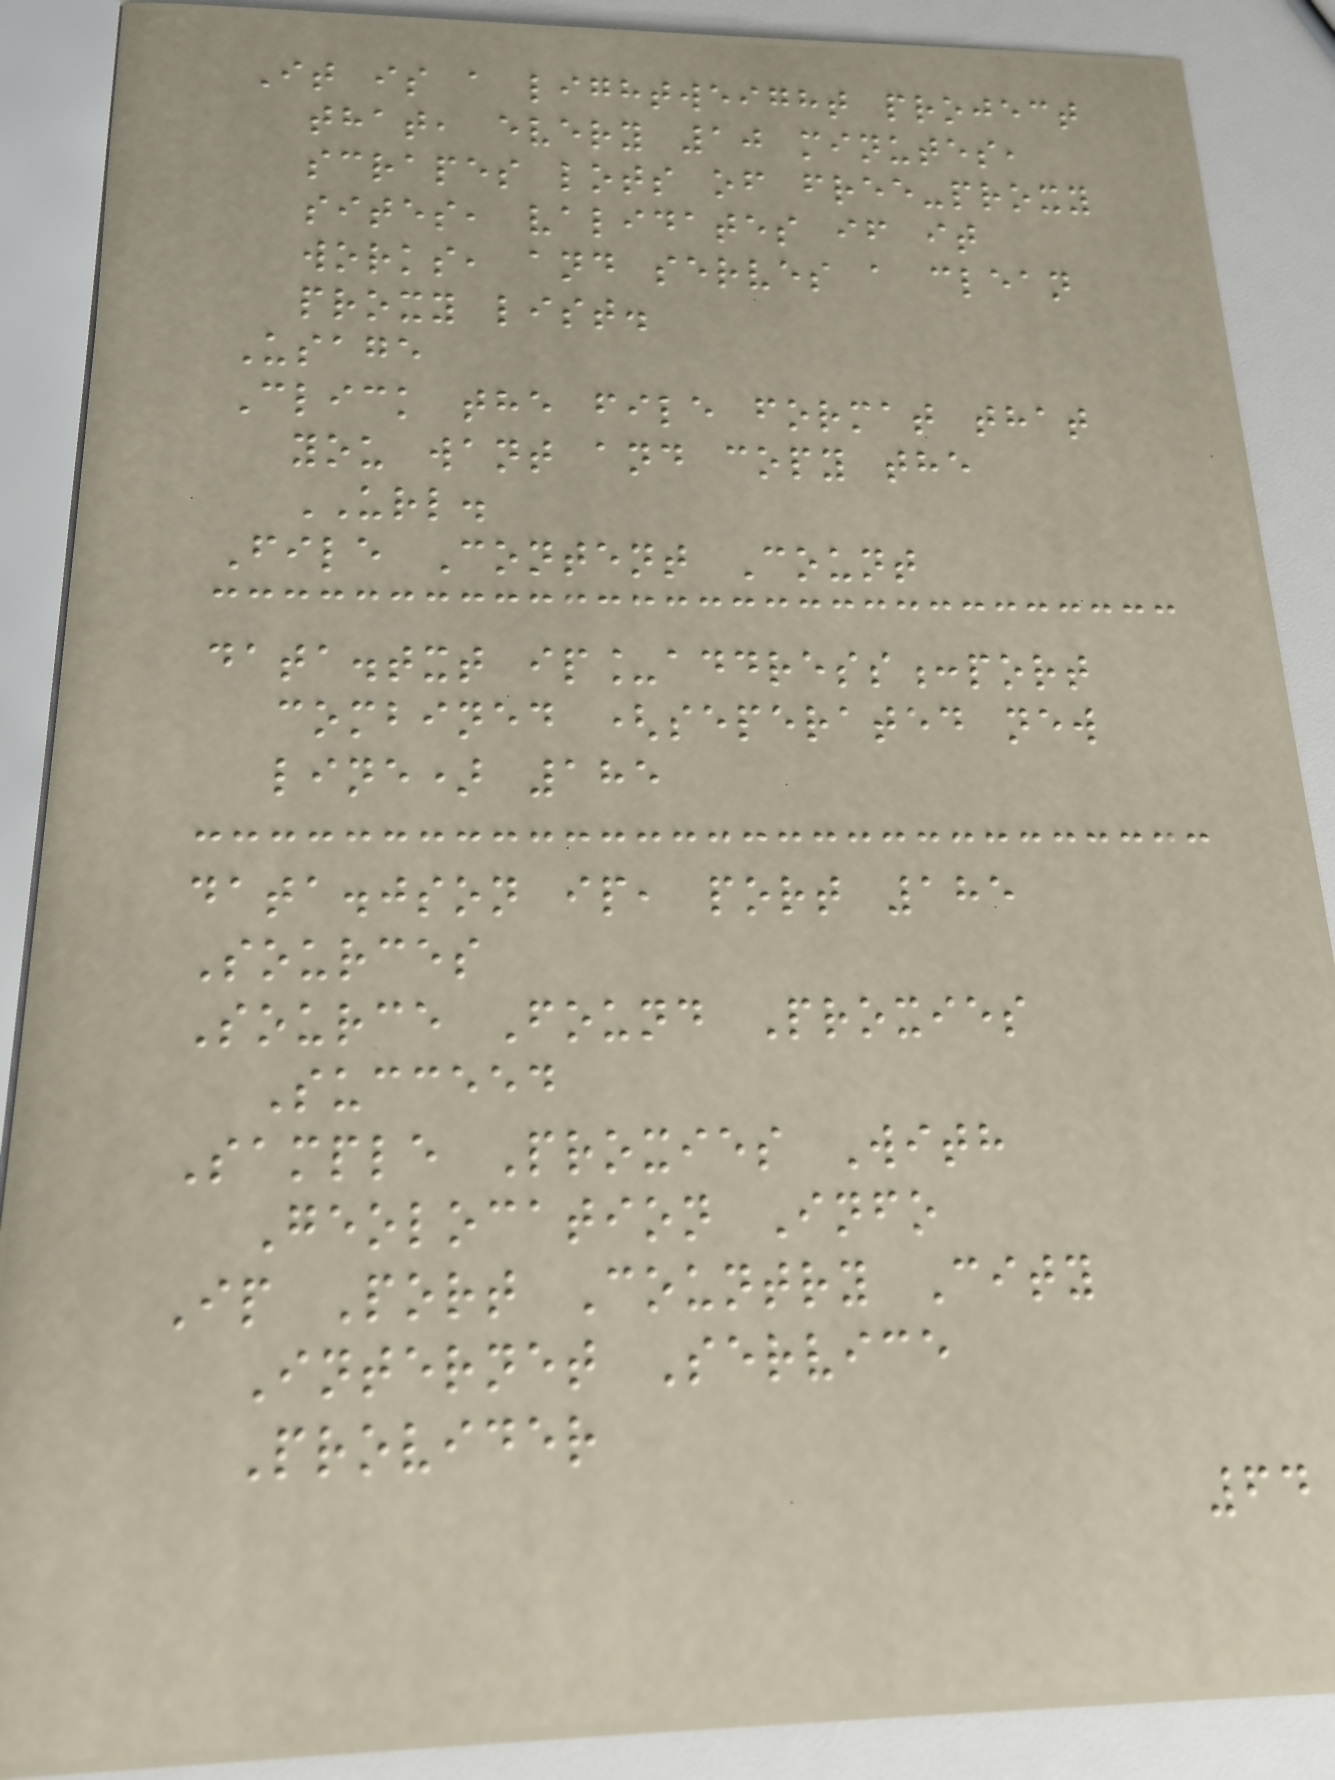It is a lightweight project
that, every 10 minutes,
scrapes lots of free-proxy
sites, validates if it
works, and serves a clean
proxy list.
Usage
Click the file format that
you want and copy the
URL.
File Content Count
data.txt ip_address:port
combined (seperated new
line) 185
data.json ip, port 185
Sources
Source Found Proxies
Succeed
Sample Proxies With
Geolocation Info
Ip Port Country City
Internet Service
Provider
64
